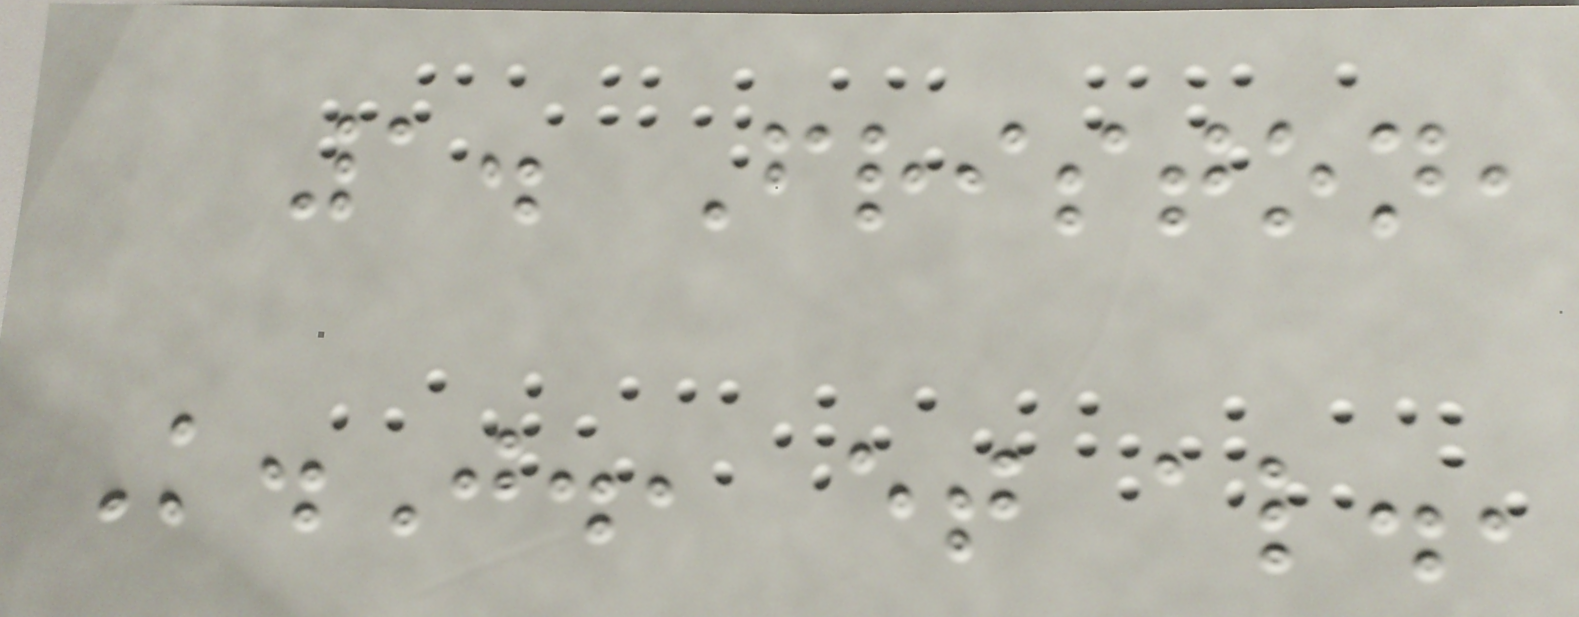1. Friston,
K.J., et al.,
